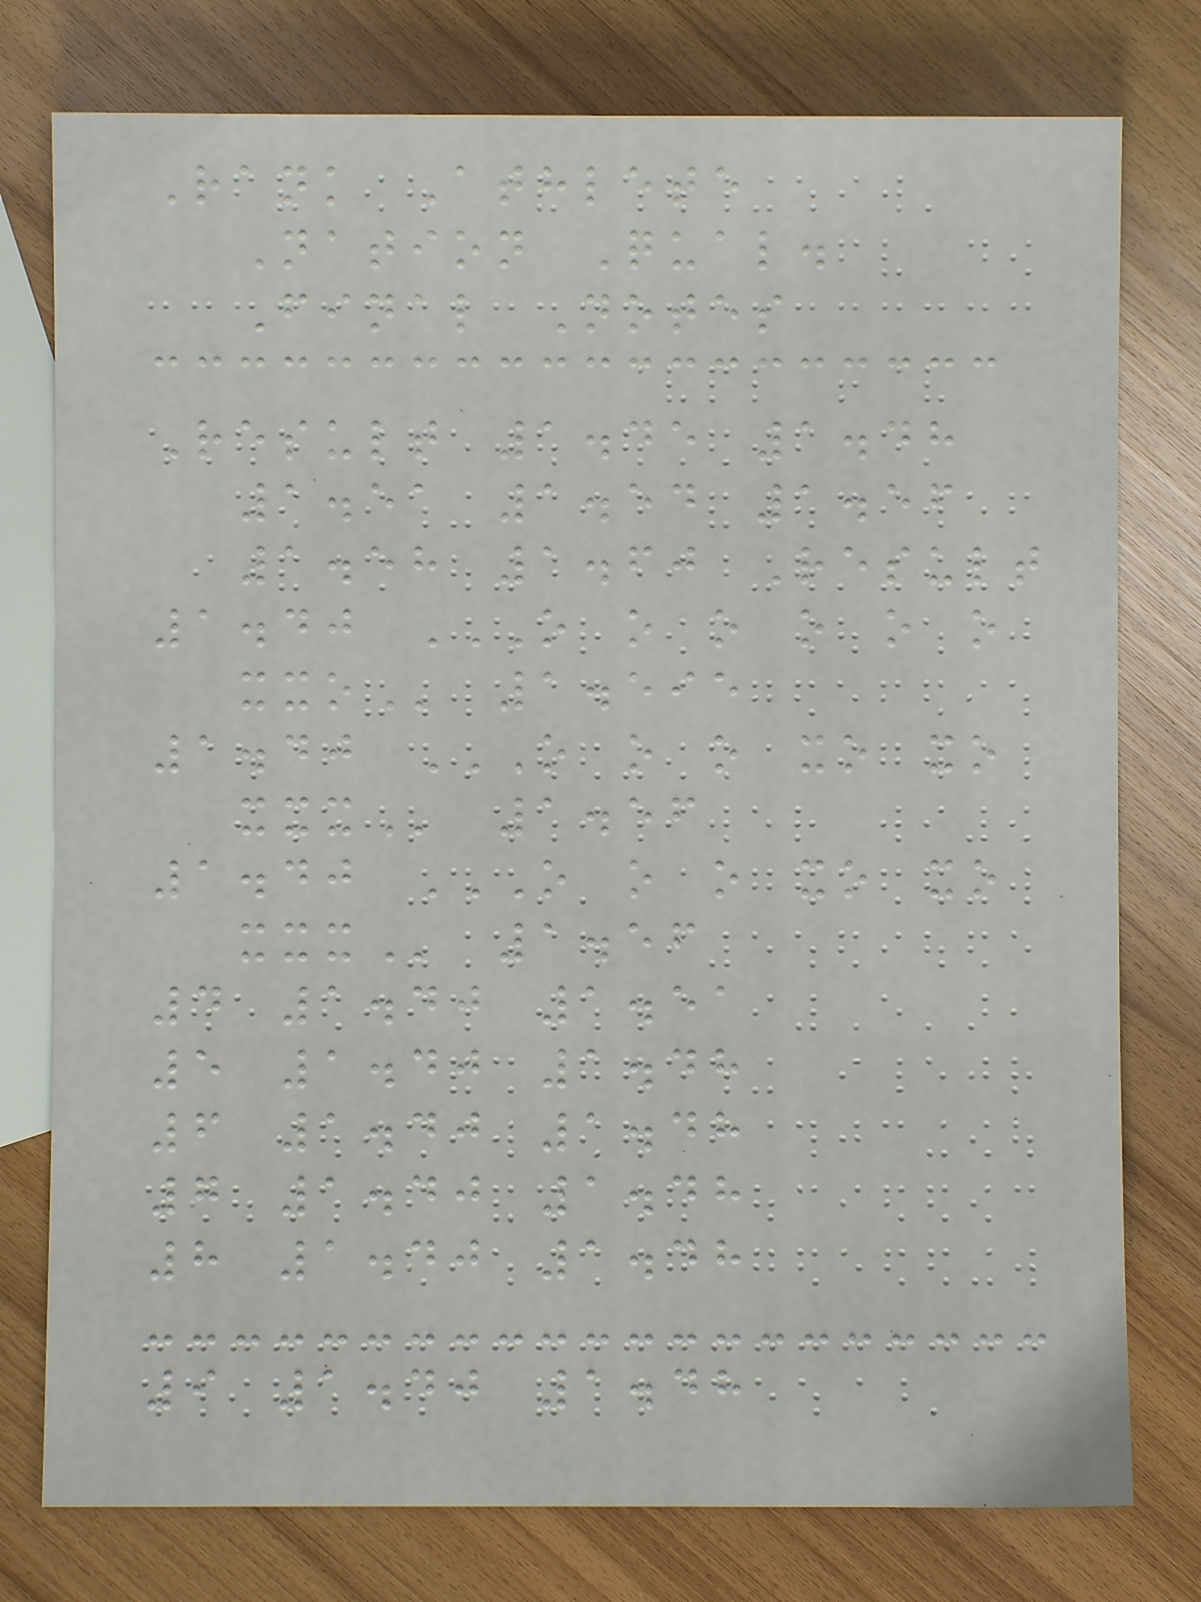Rank Athlete
Nation Qual.
Final Notes
Result 1.45 1.48
1.51 1.54 1.56
1.58 1.60 Result
1.40 O O O O O O
XXO 1.595
1.40 O O O XO XO
XXX 1.56
1.40 O O O XO XO
XXX 1.56
4 1.40 1.51
5 1.40 1.48
6 1.40 1.48
7 1.40 1.48
8 1.40 1.48
9 1.40 1.48
